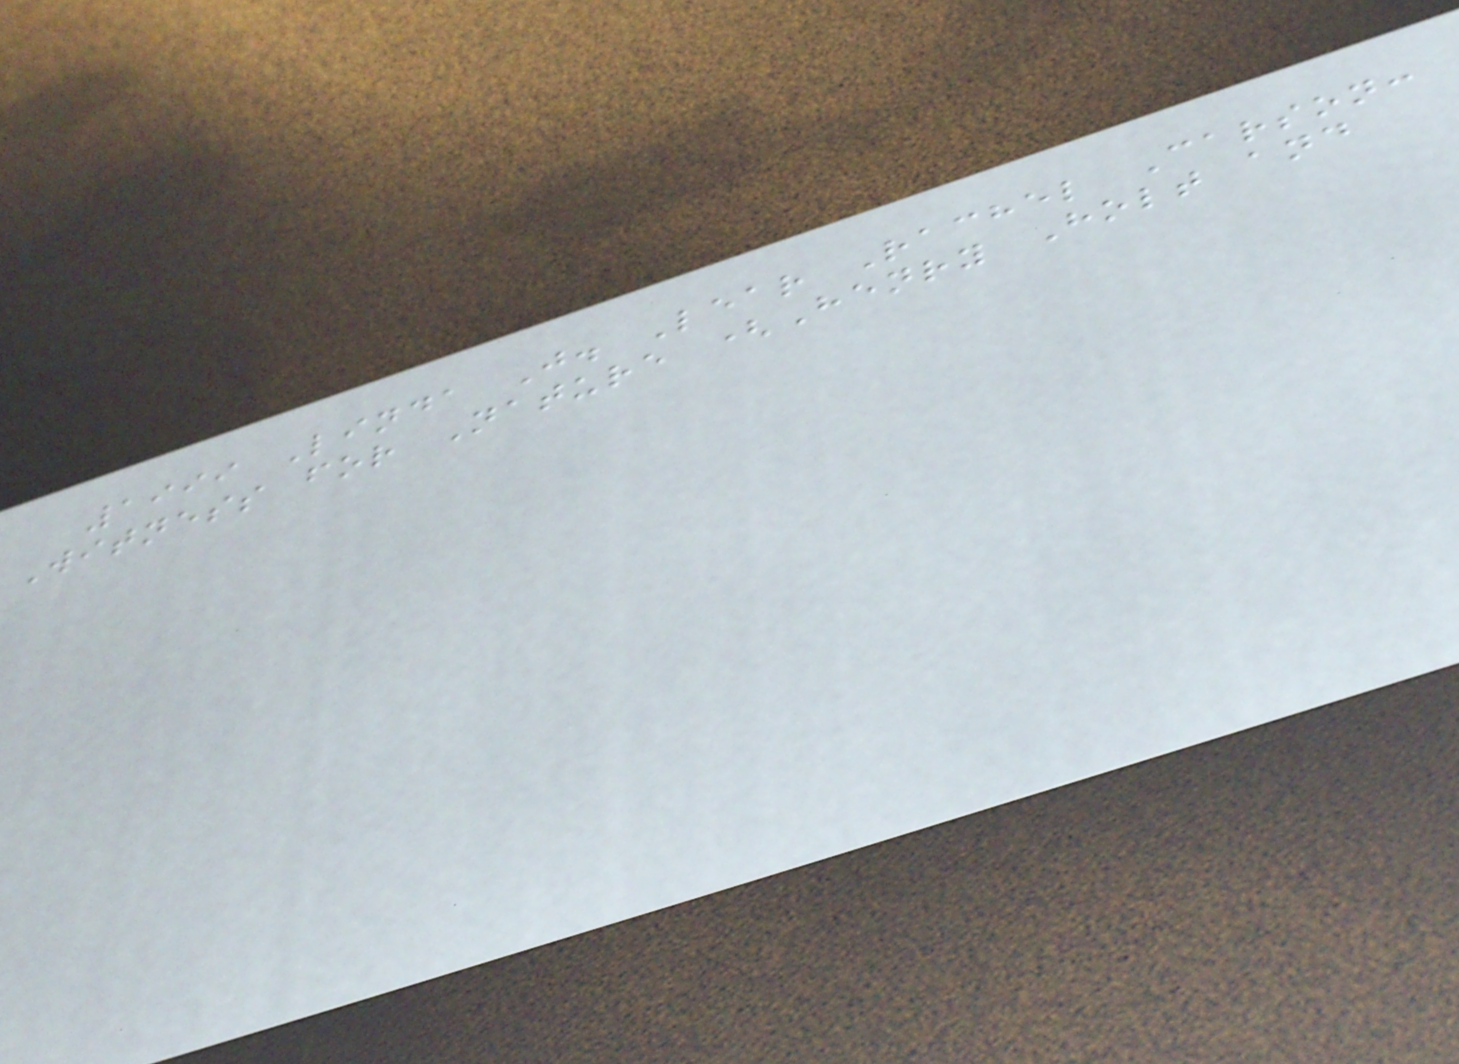1999 Linda J. Lear Rachel Carson:
Witness for Nature (Henry Holt and
